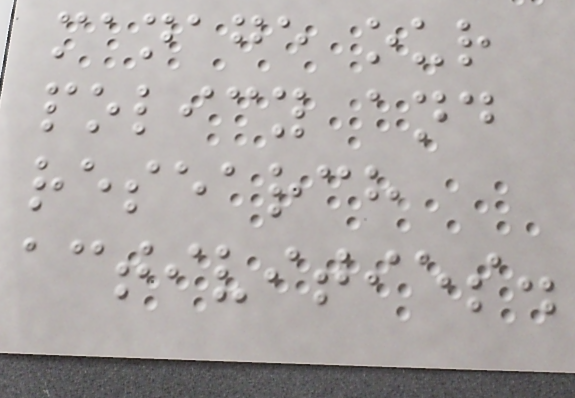manage our
policy and
research
activities.
